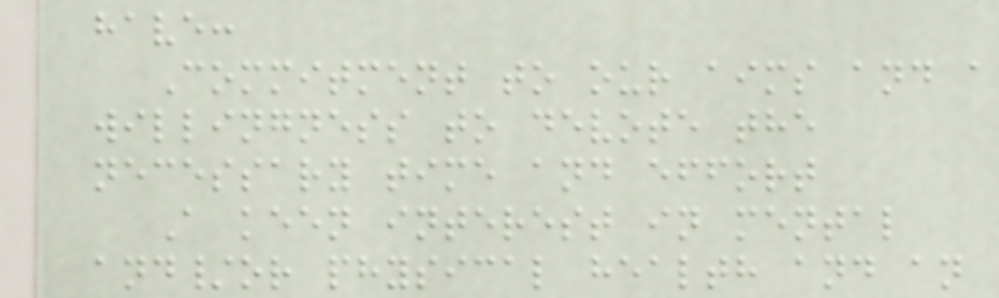have:
Commitment to our aims and a
willingness to devote the
necessary time and effort
A keen interest in mental
and/or physical health and an
